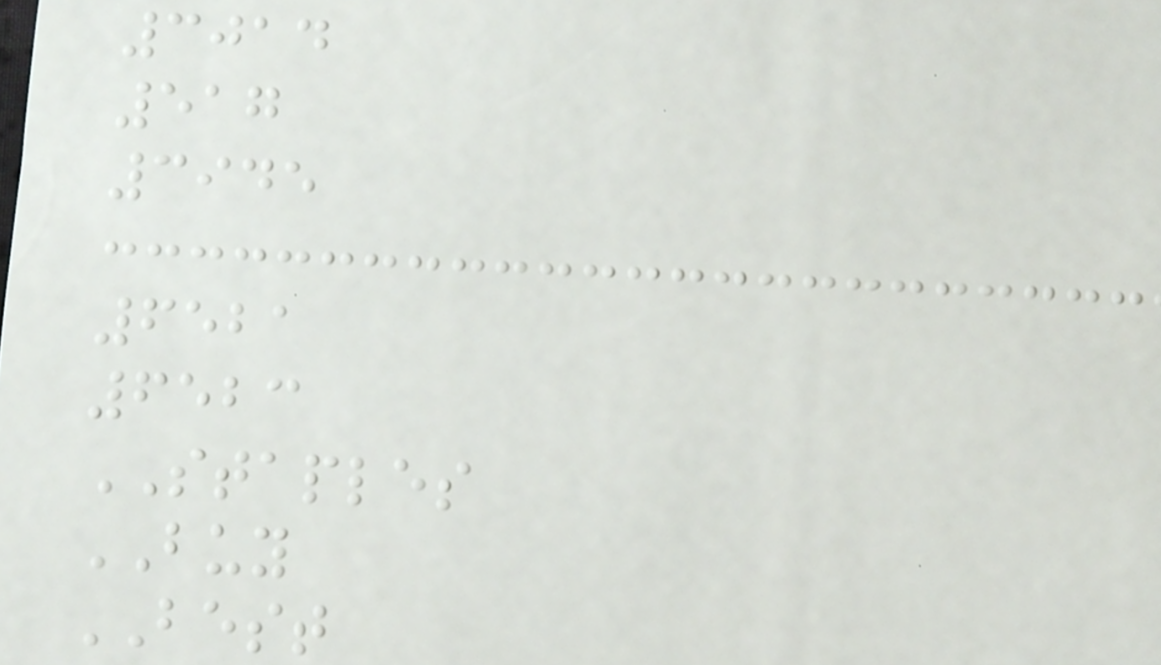3014
517
3945
6521
6523
STAPLES
BUY
BEST
